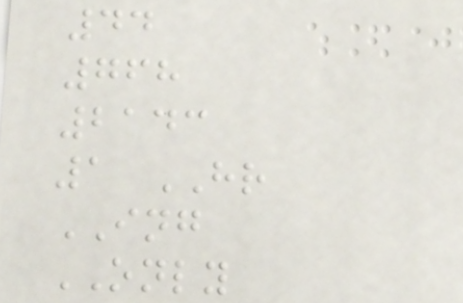44
768
2143
1 HR
ING
ONLY
